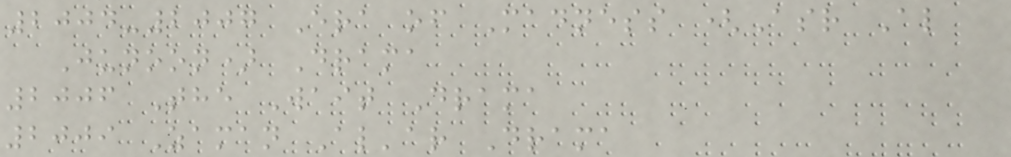2004-2007 Era of Madness (Asr Al
Junoon) Drama
2006 The Wait Drama
2009 Zaman Al'ar Drama
